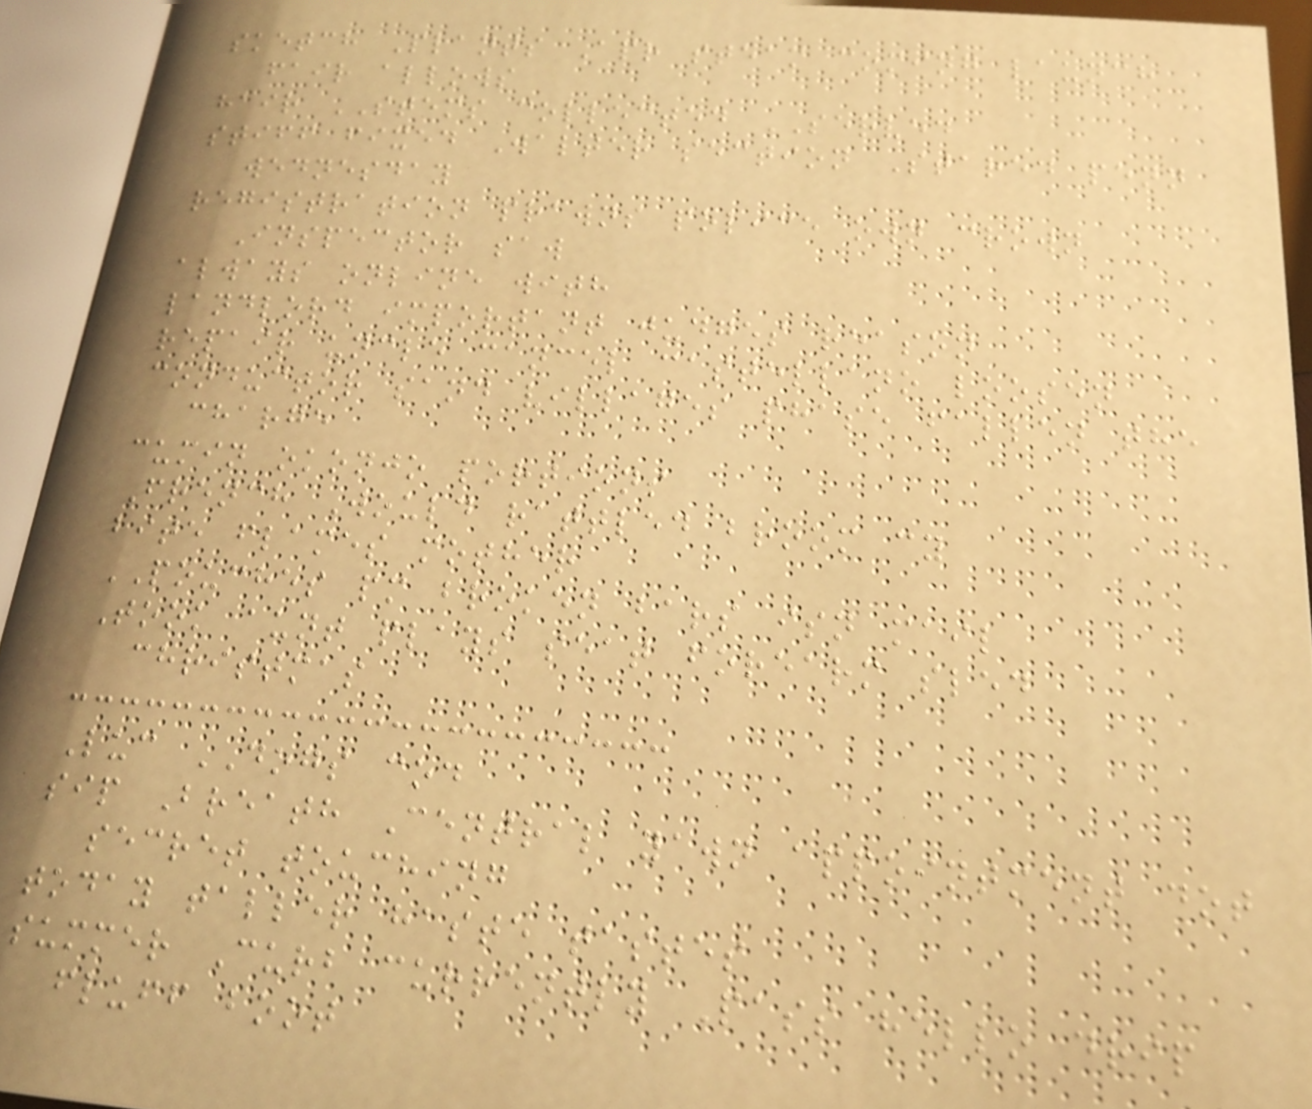sketch Plants Apr steam coming launch
fair allows
hair STEMS collected SERVED
stiff fixed Walter section Stared penn
wednesday
registration prawns police own crown
Inspector saw
always online with
landlord important judges reason
repair uncle cancel castellano loosen
conductor sand villages phase fallen the
charge
cumin okonjo portions
French Would rattled broom cy
bite flames mother
POUCHES pm broken bars isn mail
Took aunt plays seat forearm sled
christmas
Luc DOGS cod
sip Breath Central yawn appointment dot
secret touching
today taller haste tastes
summer Curb currently Pass hello drip
fluff boot
